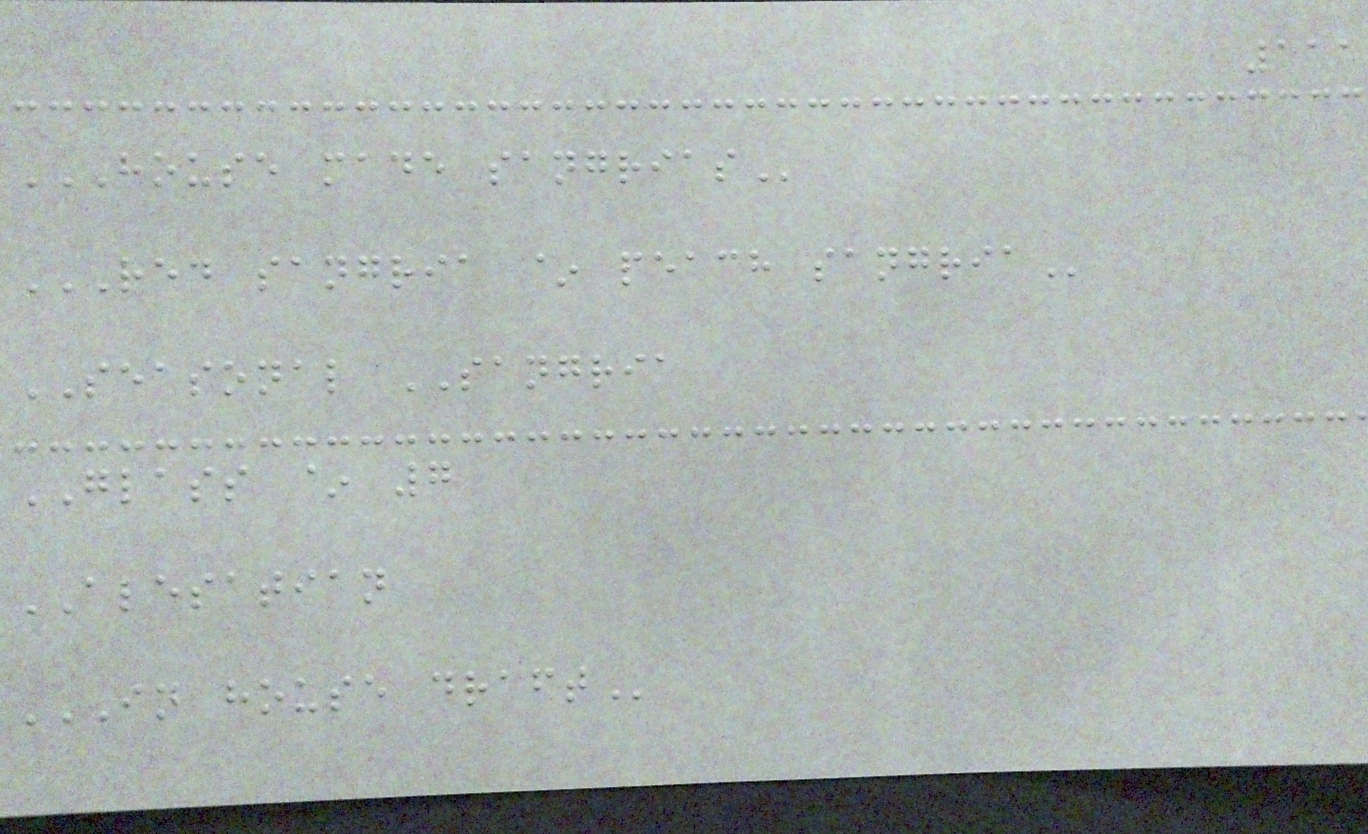111
HOUSE MADE SANGRIAS
RED SANGRIA ~ PEACH SANGRIA
SEASONAL SANGRIA
GLASS ~ 7
ALESATIAN
IN HOUSE DRAFT
